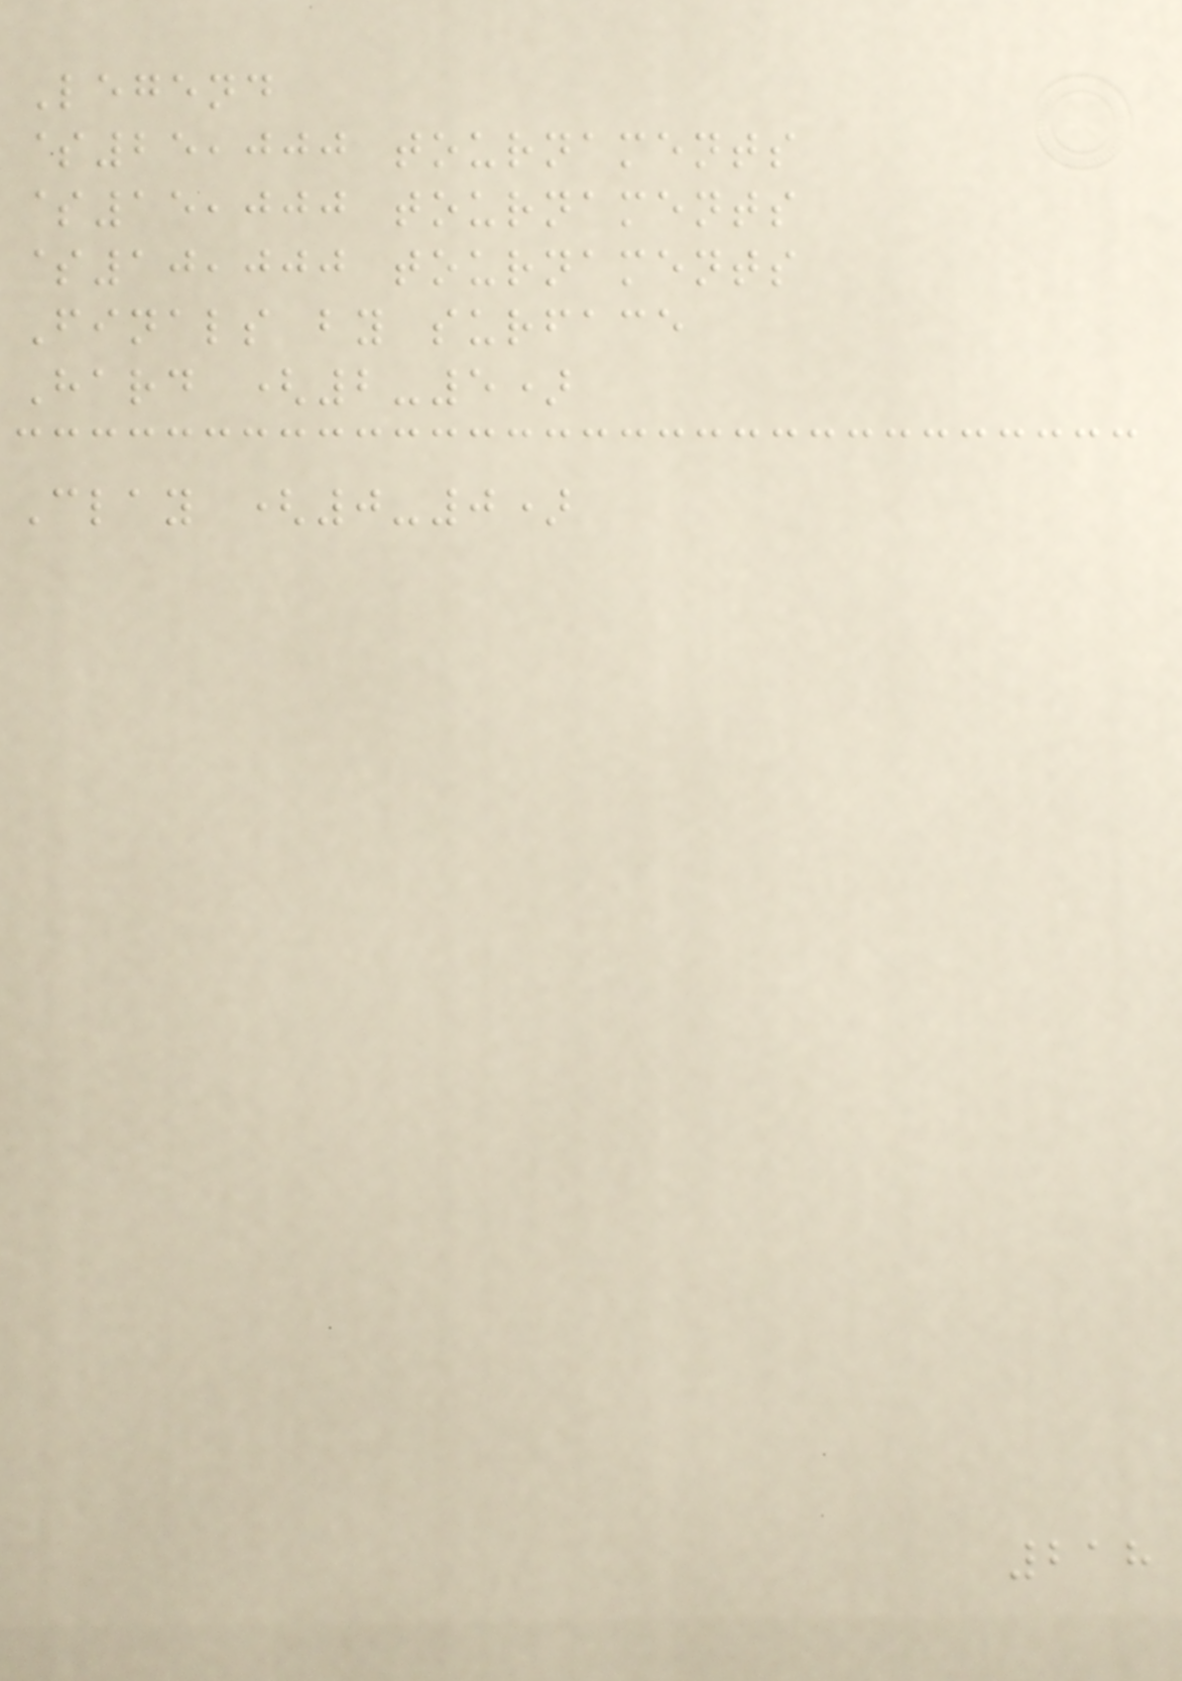Legend
$25,000 tournaments
$15,000 tournaments
$10,000 tournaments
Finals by surface
Hard (2-5)
Clay (0-0)
218
